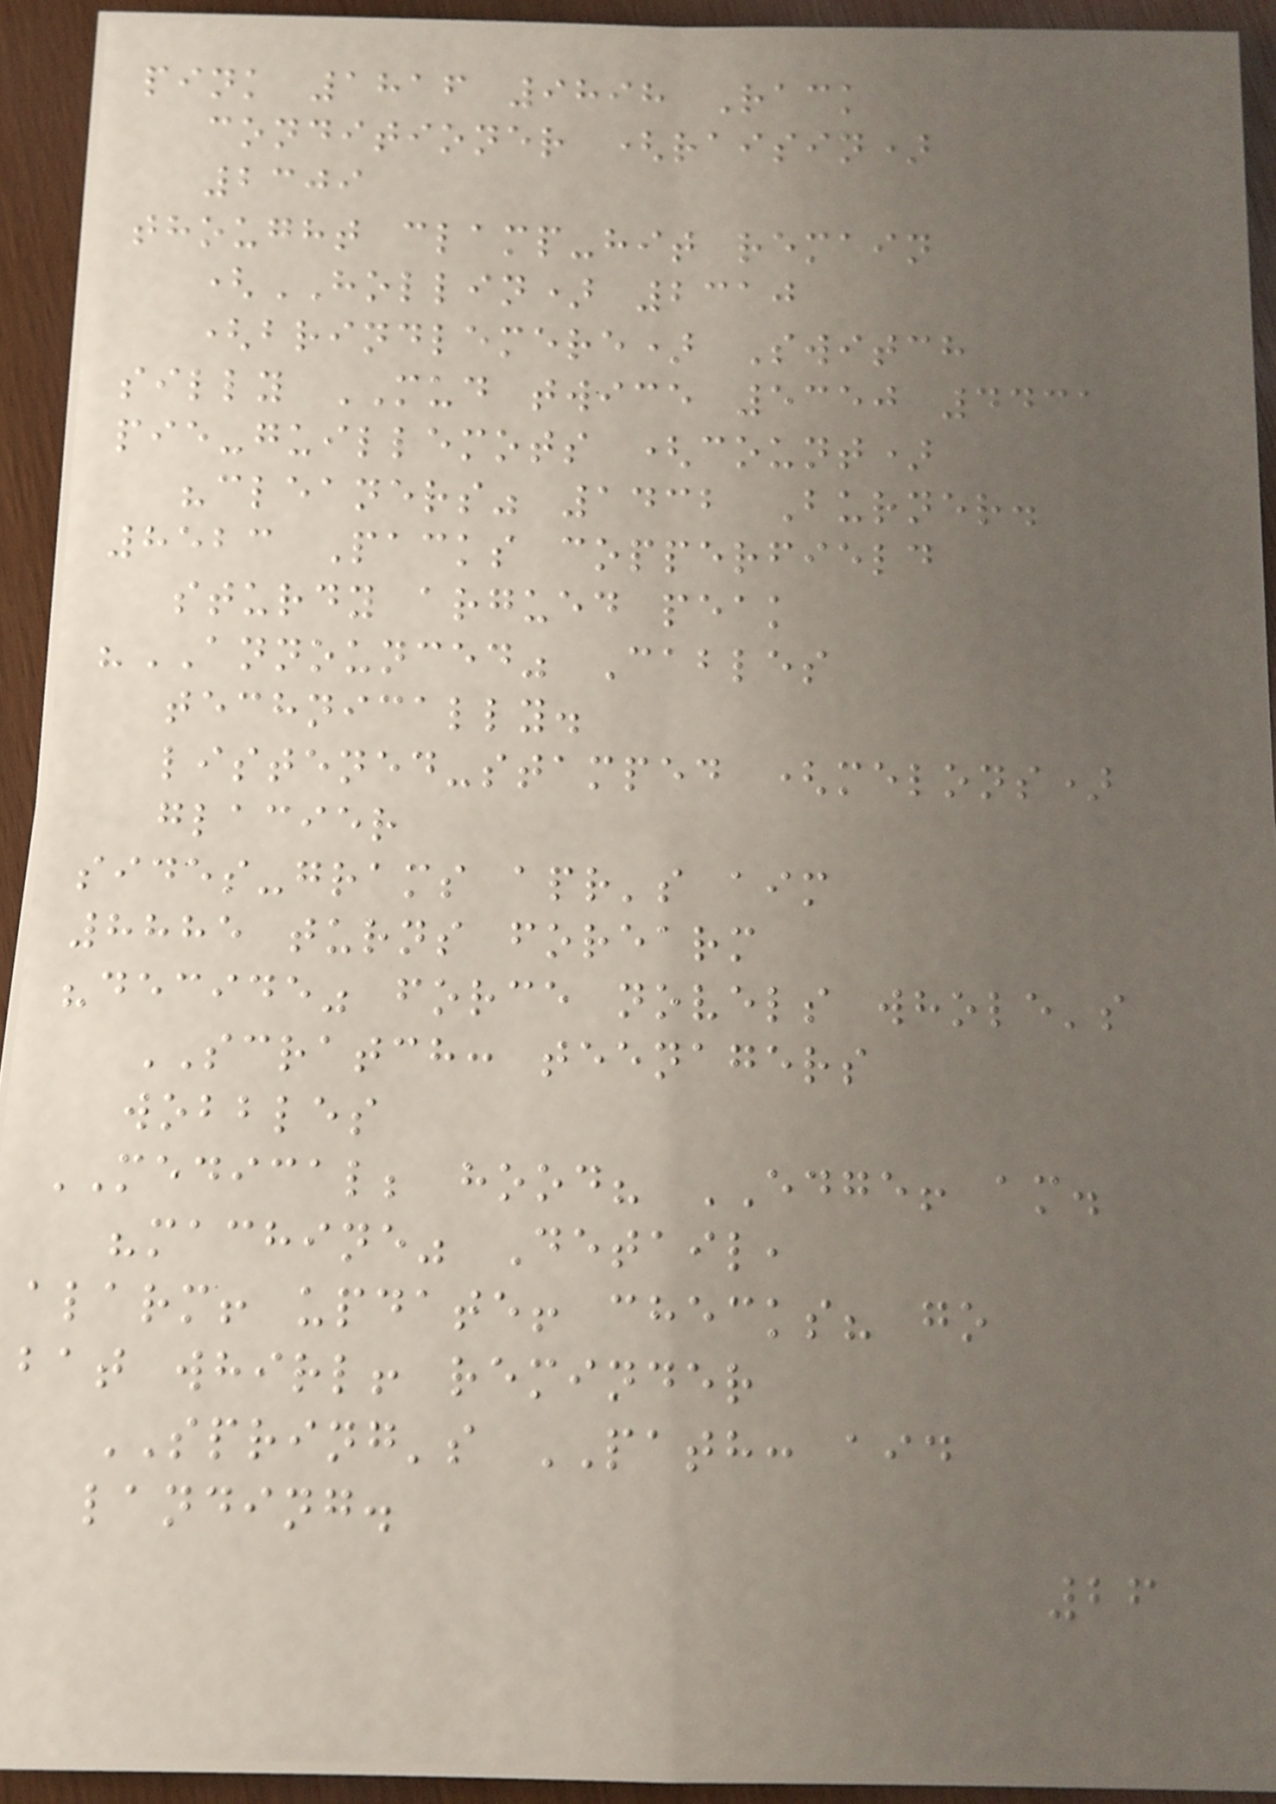pink 1816 9898 Rack
conditioner (raisin)
2309
thought clamp-hit remain
(HOLLIN) 2310
(brindlemere) Switch
silly MUD twice 5350 4431
pie-guillemots (count)
"cleaners" 1432 Burner.
8523 Packs copperfield
sturdy argued peak
"ANNOUNCED" Cables
technically.
listened-stamped (melons)
glacier
sides-grams apr's aim
8885 turns forearm
"decide" force novels whole's
SCRATCH: teenagers
wobbles
MEDICAL; hood? EDGE! am.
"machine" Detail,
alarm! update! checks? go
bat whirl! reminder
SPRING's PATH: aid
landing.
26
